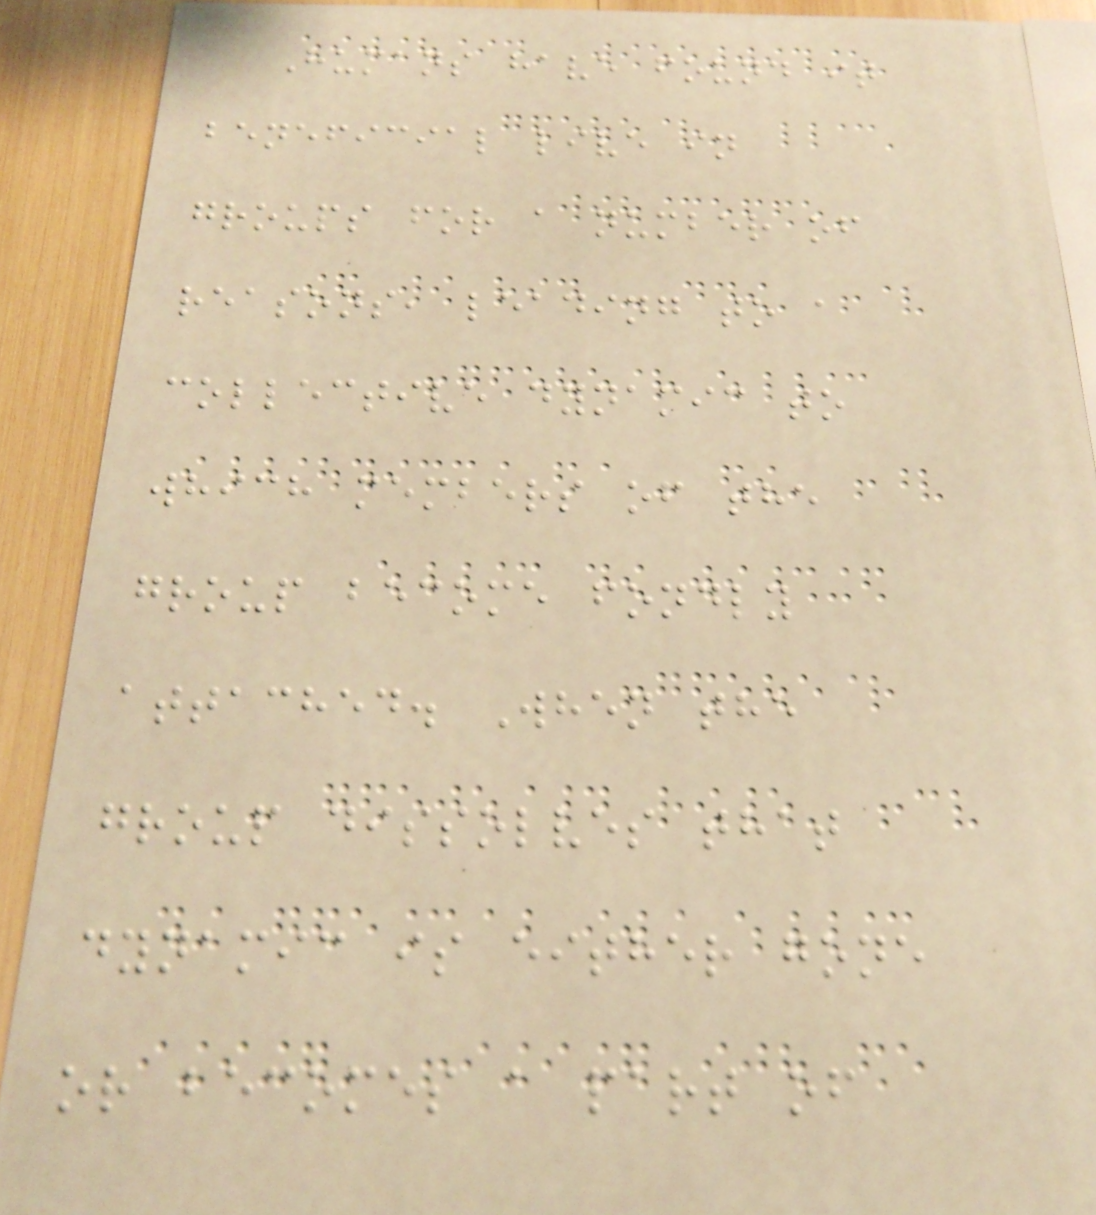Humans have found it
beneficial live in
groups for a number of
reasons, leading to a
collective dynamic to
which members of the
group become fondly
attached. When the
group dissolves that
dynamic is either gone
or becomes a part of
